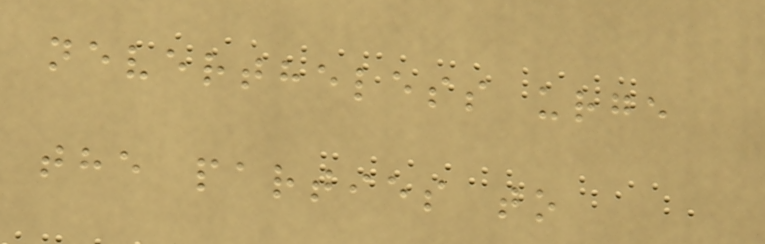nevertheless urge
the parties to
